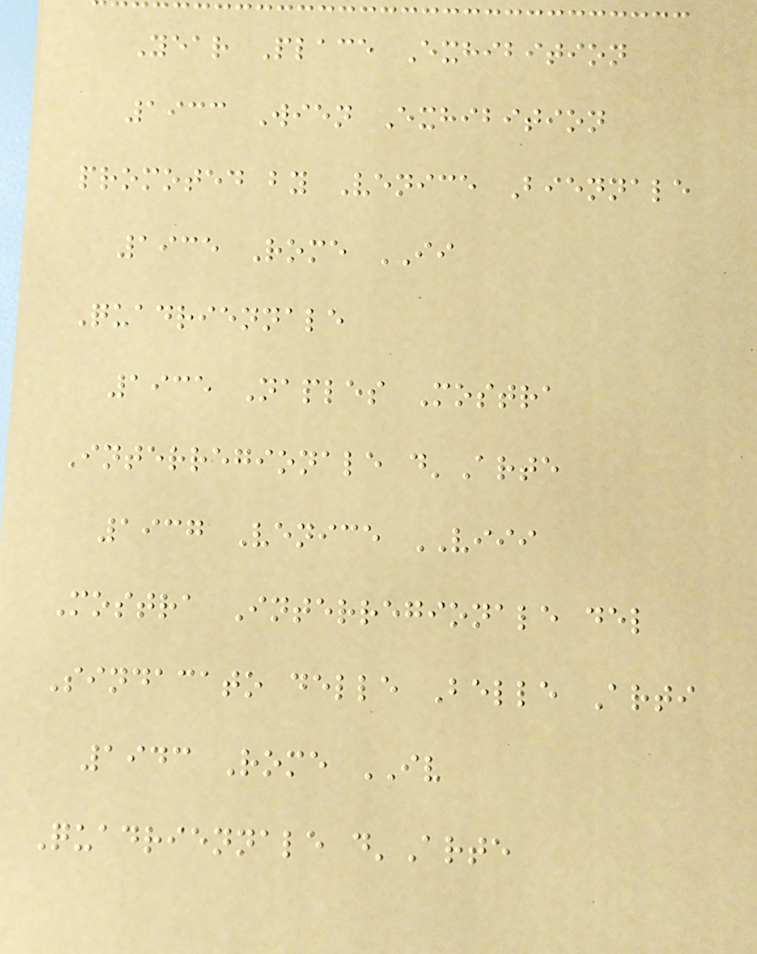Year Place Exhibition
1933 Wien Exhibition
promoted by Venice Biennale
1935 Rome II
Quadriennale
1935 Naples Mostra
Interregionale d'Arte
1937 Venice VIII
Mostra Interregionale del
Sindacato delle Belle Arti
1943 Rome IV
Quadriennale d'Arte
